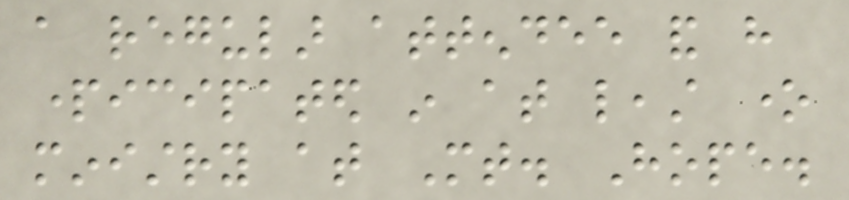a regular attendee and have
participated in at least one
ministry at Mt. Hope.
